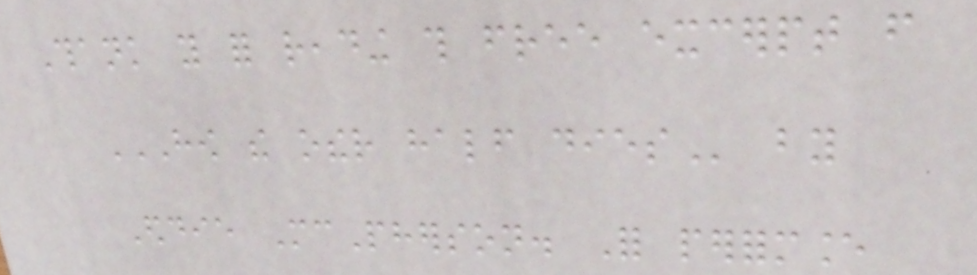Thank you for reading this free excerpt from
HOW THE OTHER HALF DIES by
Eddie McPherson. For performance
